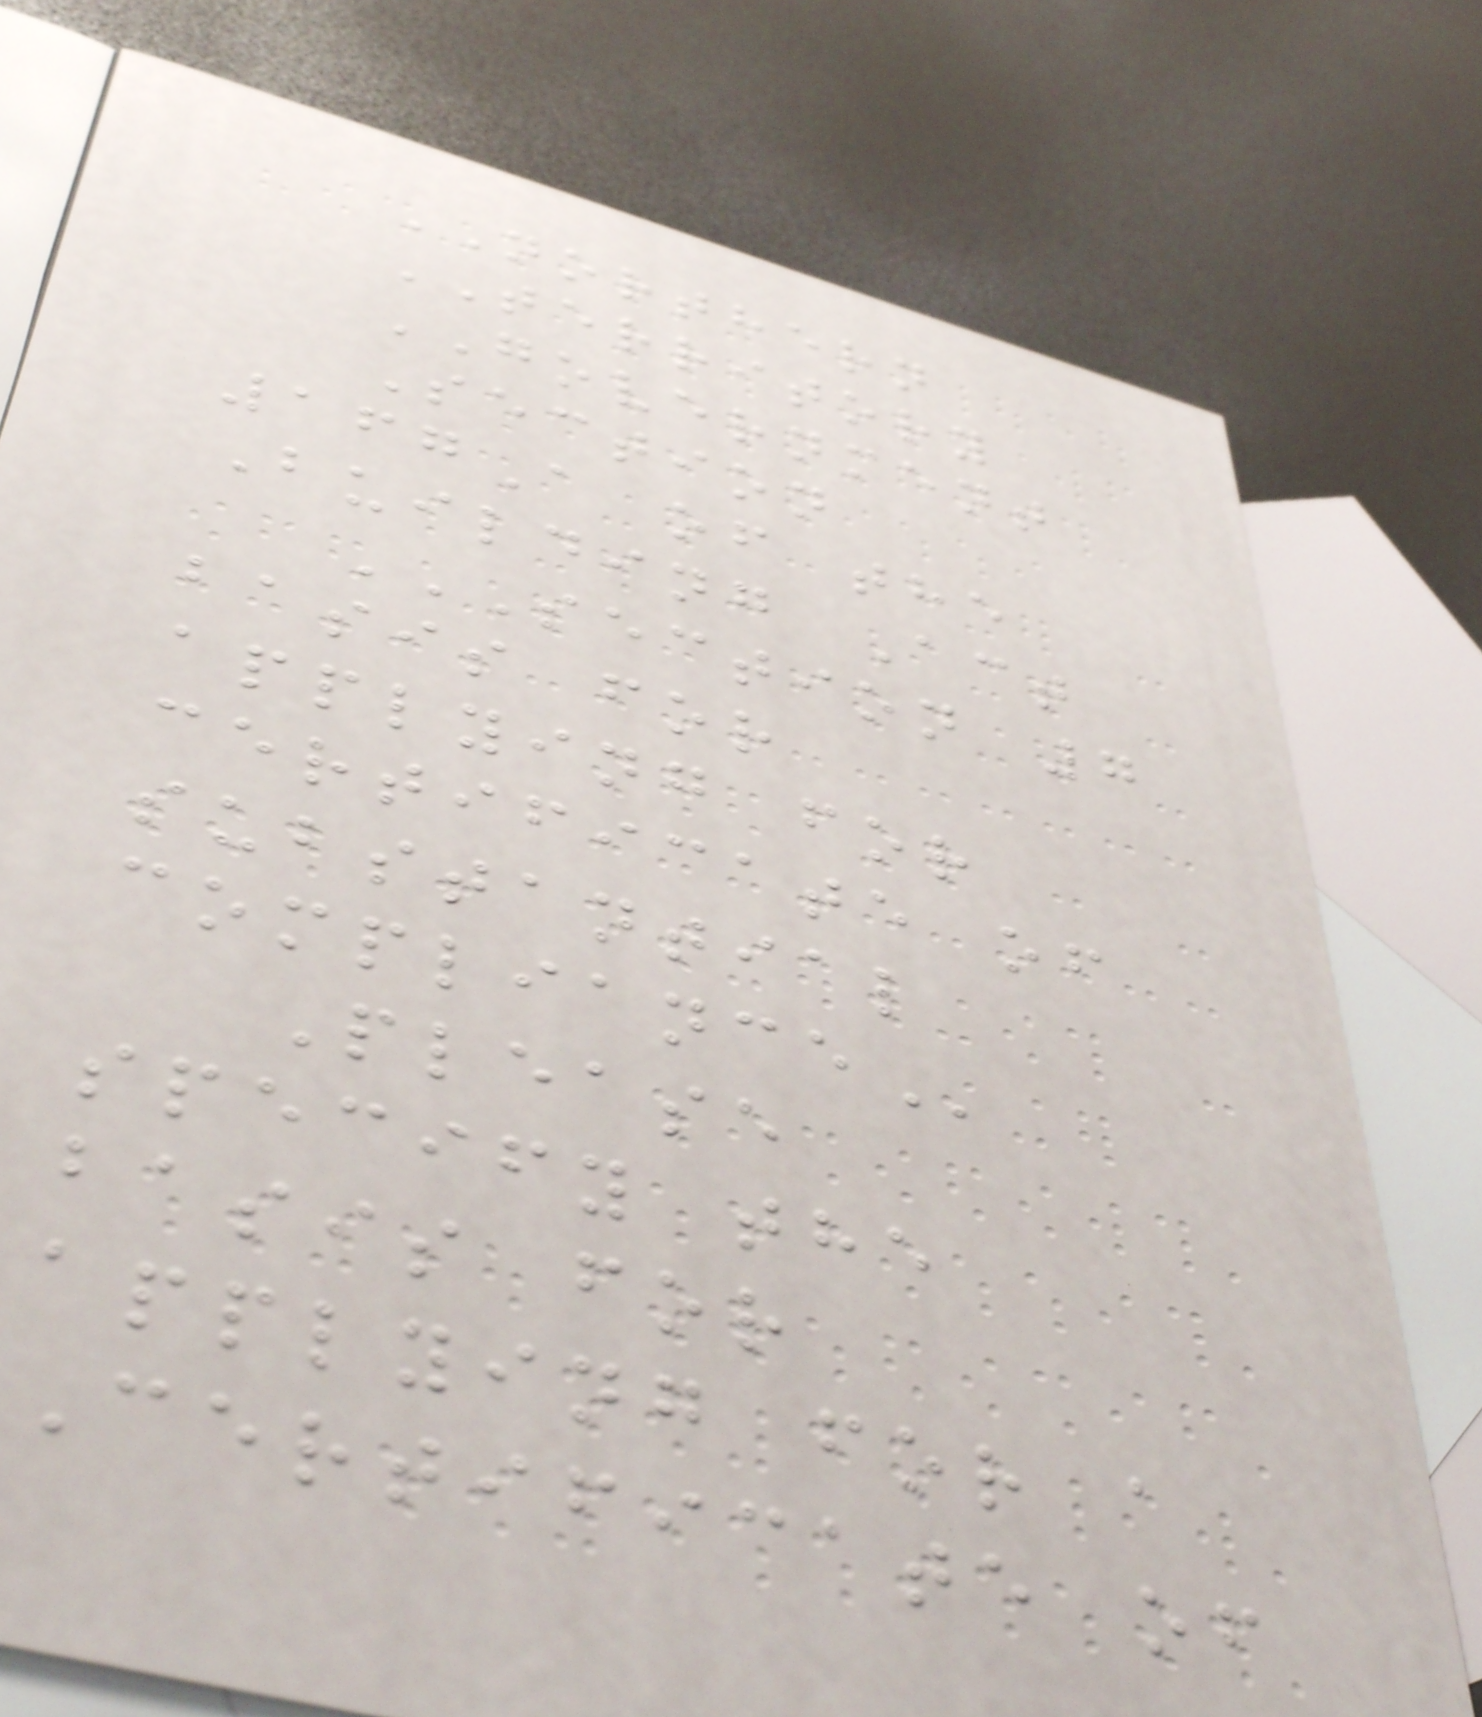NORTHERN
TERRITORY
GOVERNMENT
Section
167A of the
Building Act
SECTION 7
BASIS FOR
APPLYING FOR
CERTIFICATE OF
SUBSTANTIAL
COMPLIANCE
Please
specify the
basis for
applying for a
Certificate of
